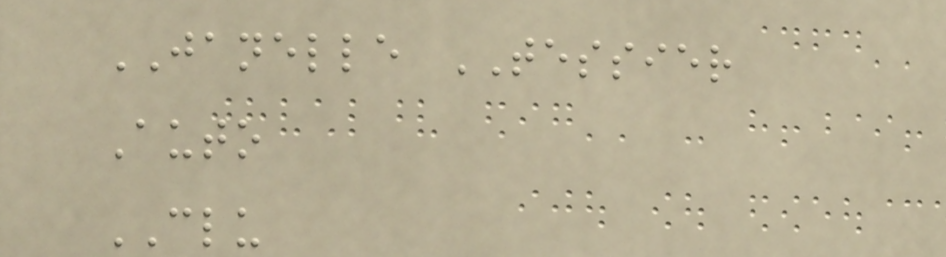JANELLE TESSIER
Auto
CLU
